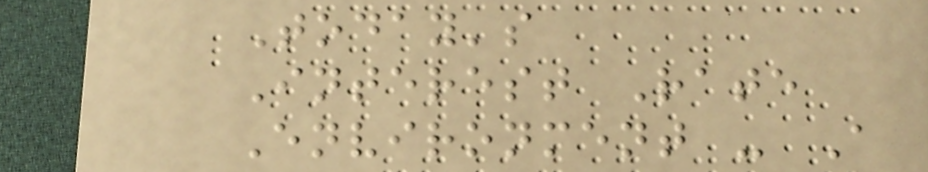Today's
Interest Rate
Environment - A
